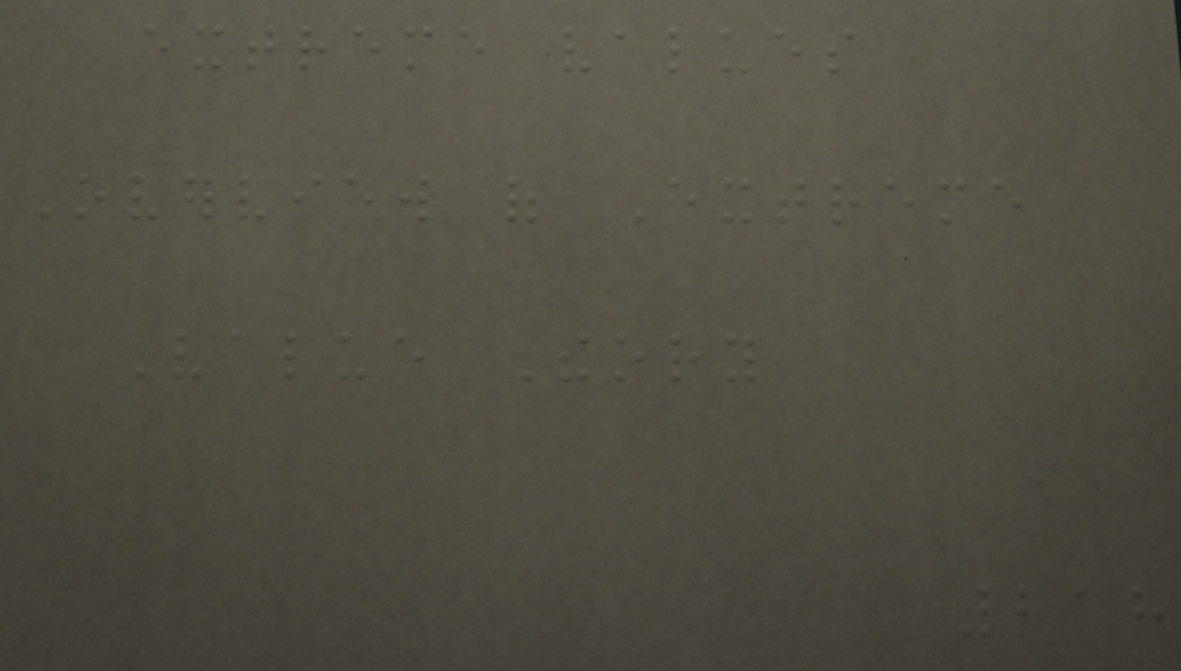extreme values
Overview of Extreme
Value Theory
218
